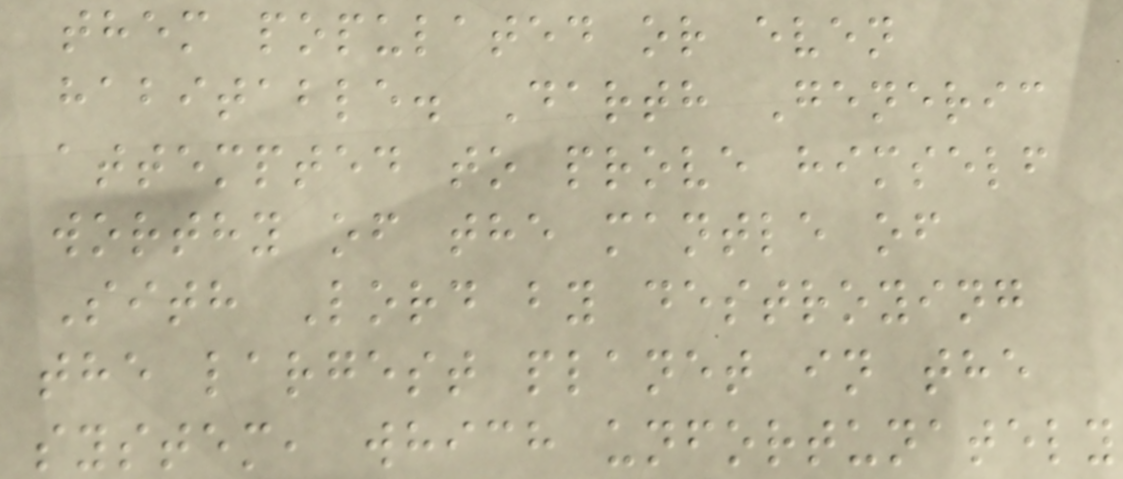them populated or even
habitable. Darth Generic
attempted to prove himself
worthy of the mantle of
Sith Lord by destroying
the largest planet in the
system, which unfortunately
